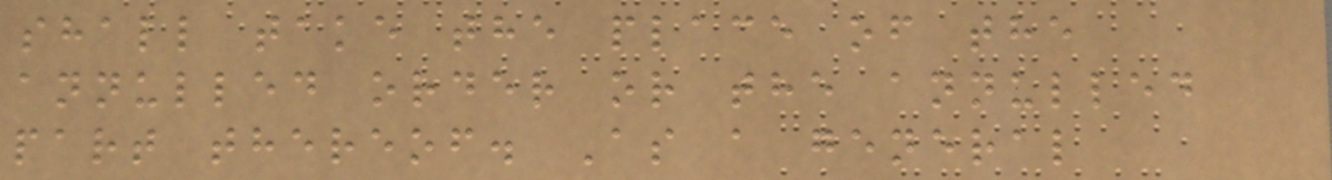shall take the place of the
annulled order or the annulled
part thereof. As a general
